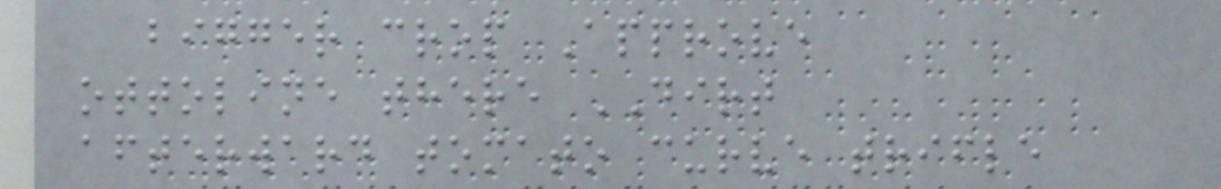bigger crop Approve
ottoline there DIRT
afterward tomato curve trifle
